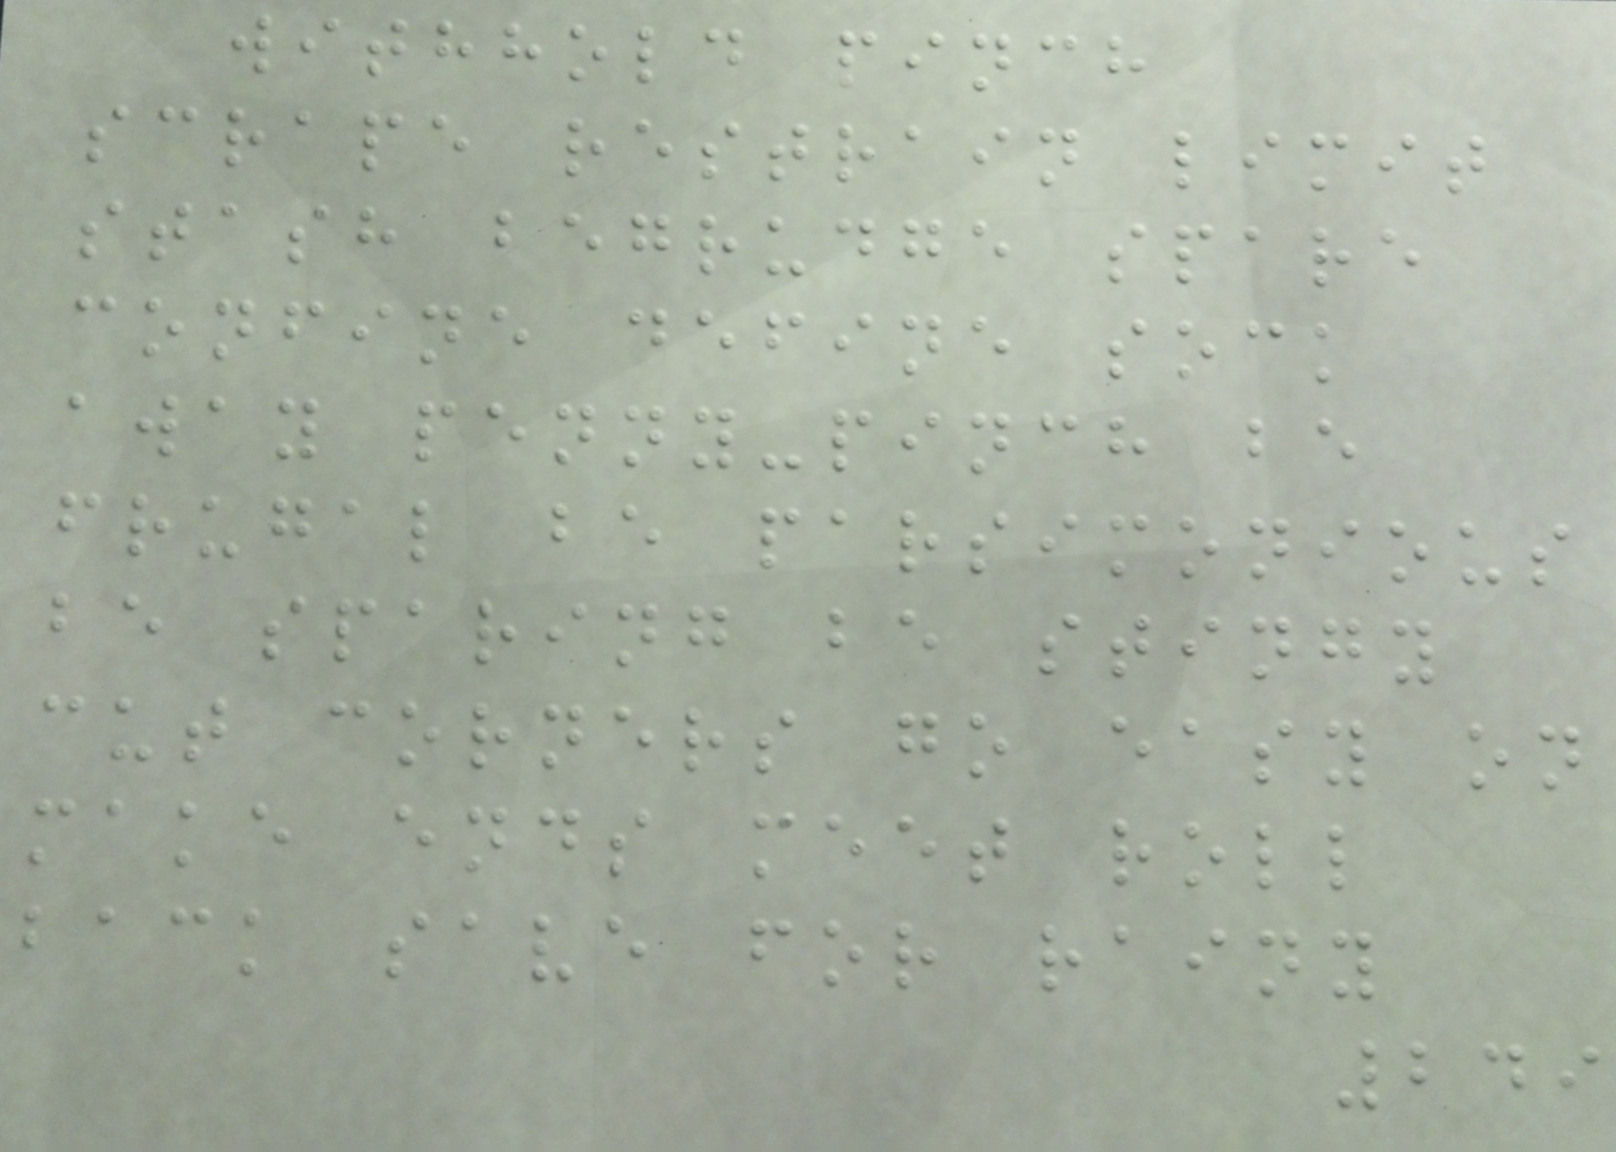withhold pinch
scrape restrain limit
stash begrudge spare
confine define sock
away penny-pinch be
frugal be parsimonious
be sparing be stingy
cut corners go easy on
make ends meet roll
back save for rainy
249
